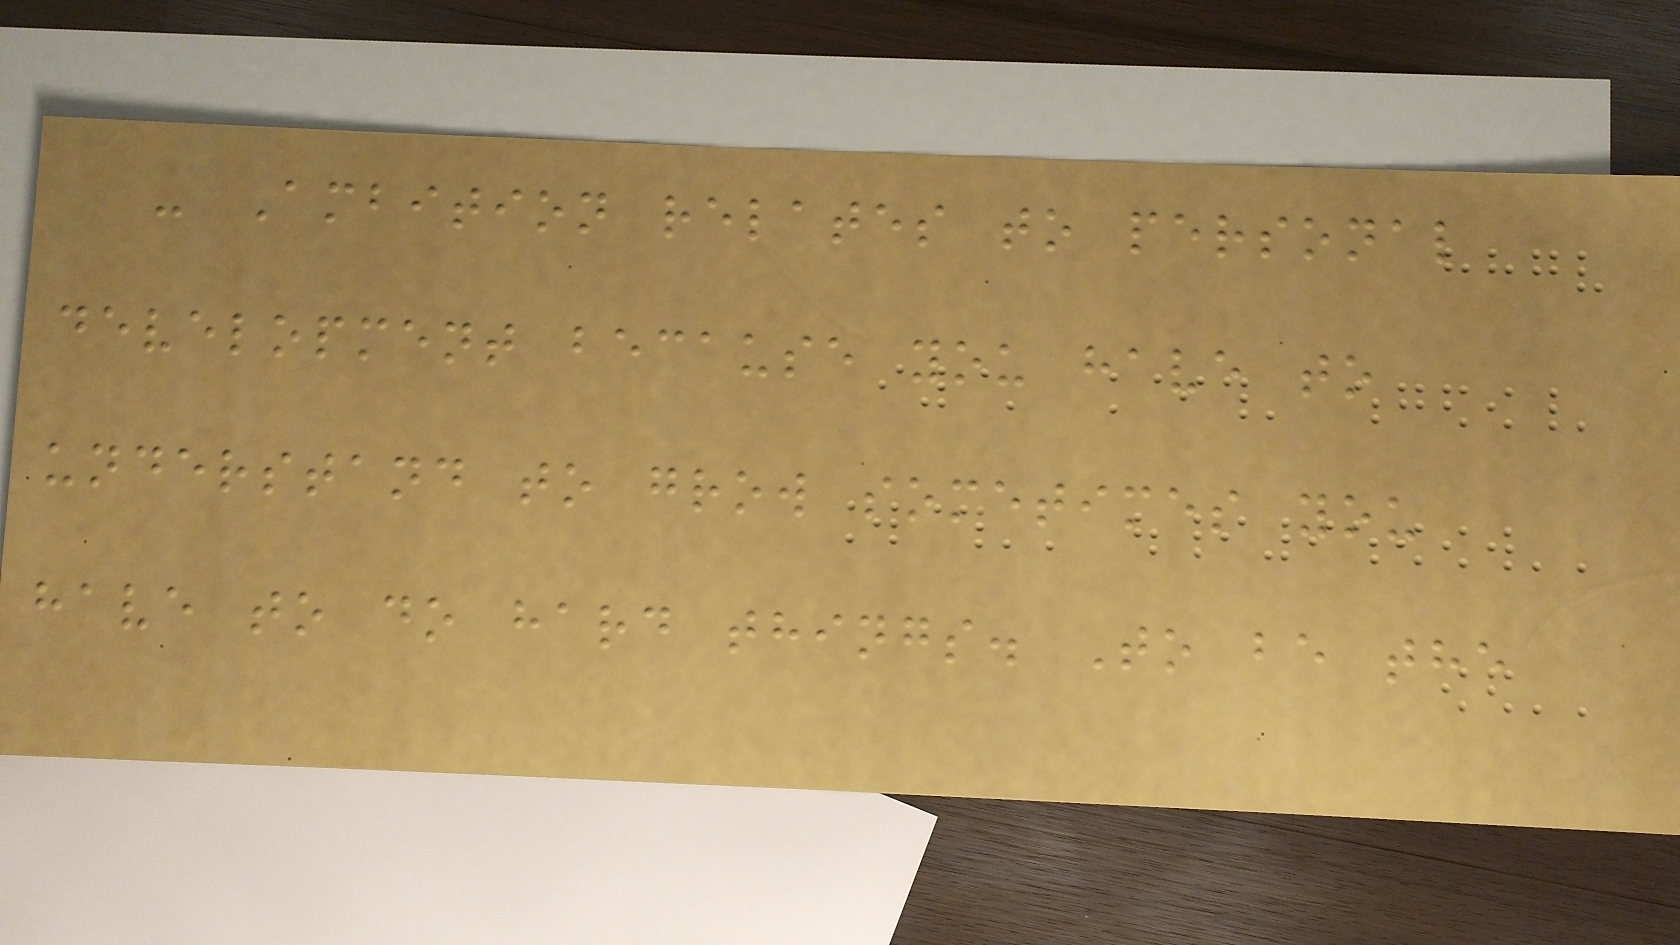- Ambition relates to personal
development because you have to
understand to grow sometimes you
have to do hard things. To be the
